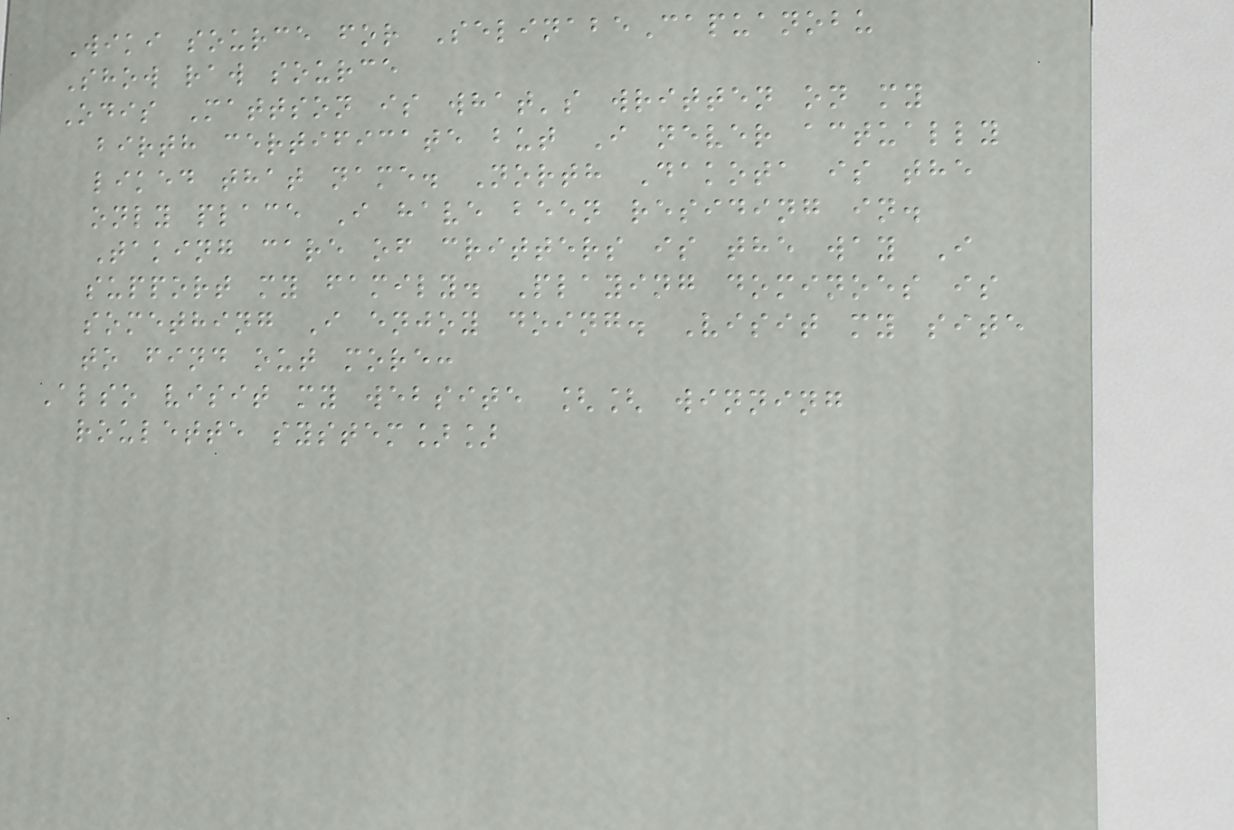Wiki source for SelinabeCapuanobu
Show raw source
Odis Mattson is what's written on my
birth certificate but I never actually
liked that name. North Dakota is the
only place I have been residing in.
Taking care of critters is the way I
support my family. Playing dominoes is
something I enjoy doing. Visit my site
to find out more:
Also visit my website [[ winning
roulette system]]
